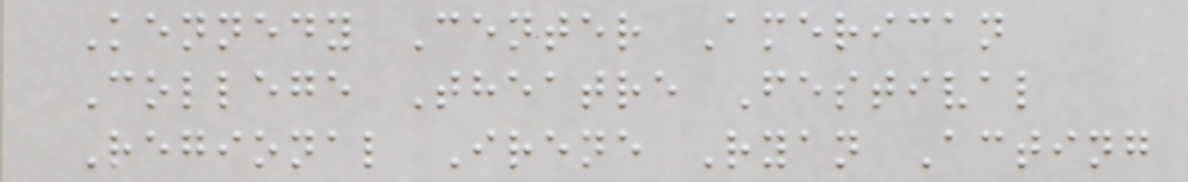Kennedy Center American
College Theatre Festival
Regional Irene Ryan Acting
